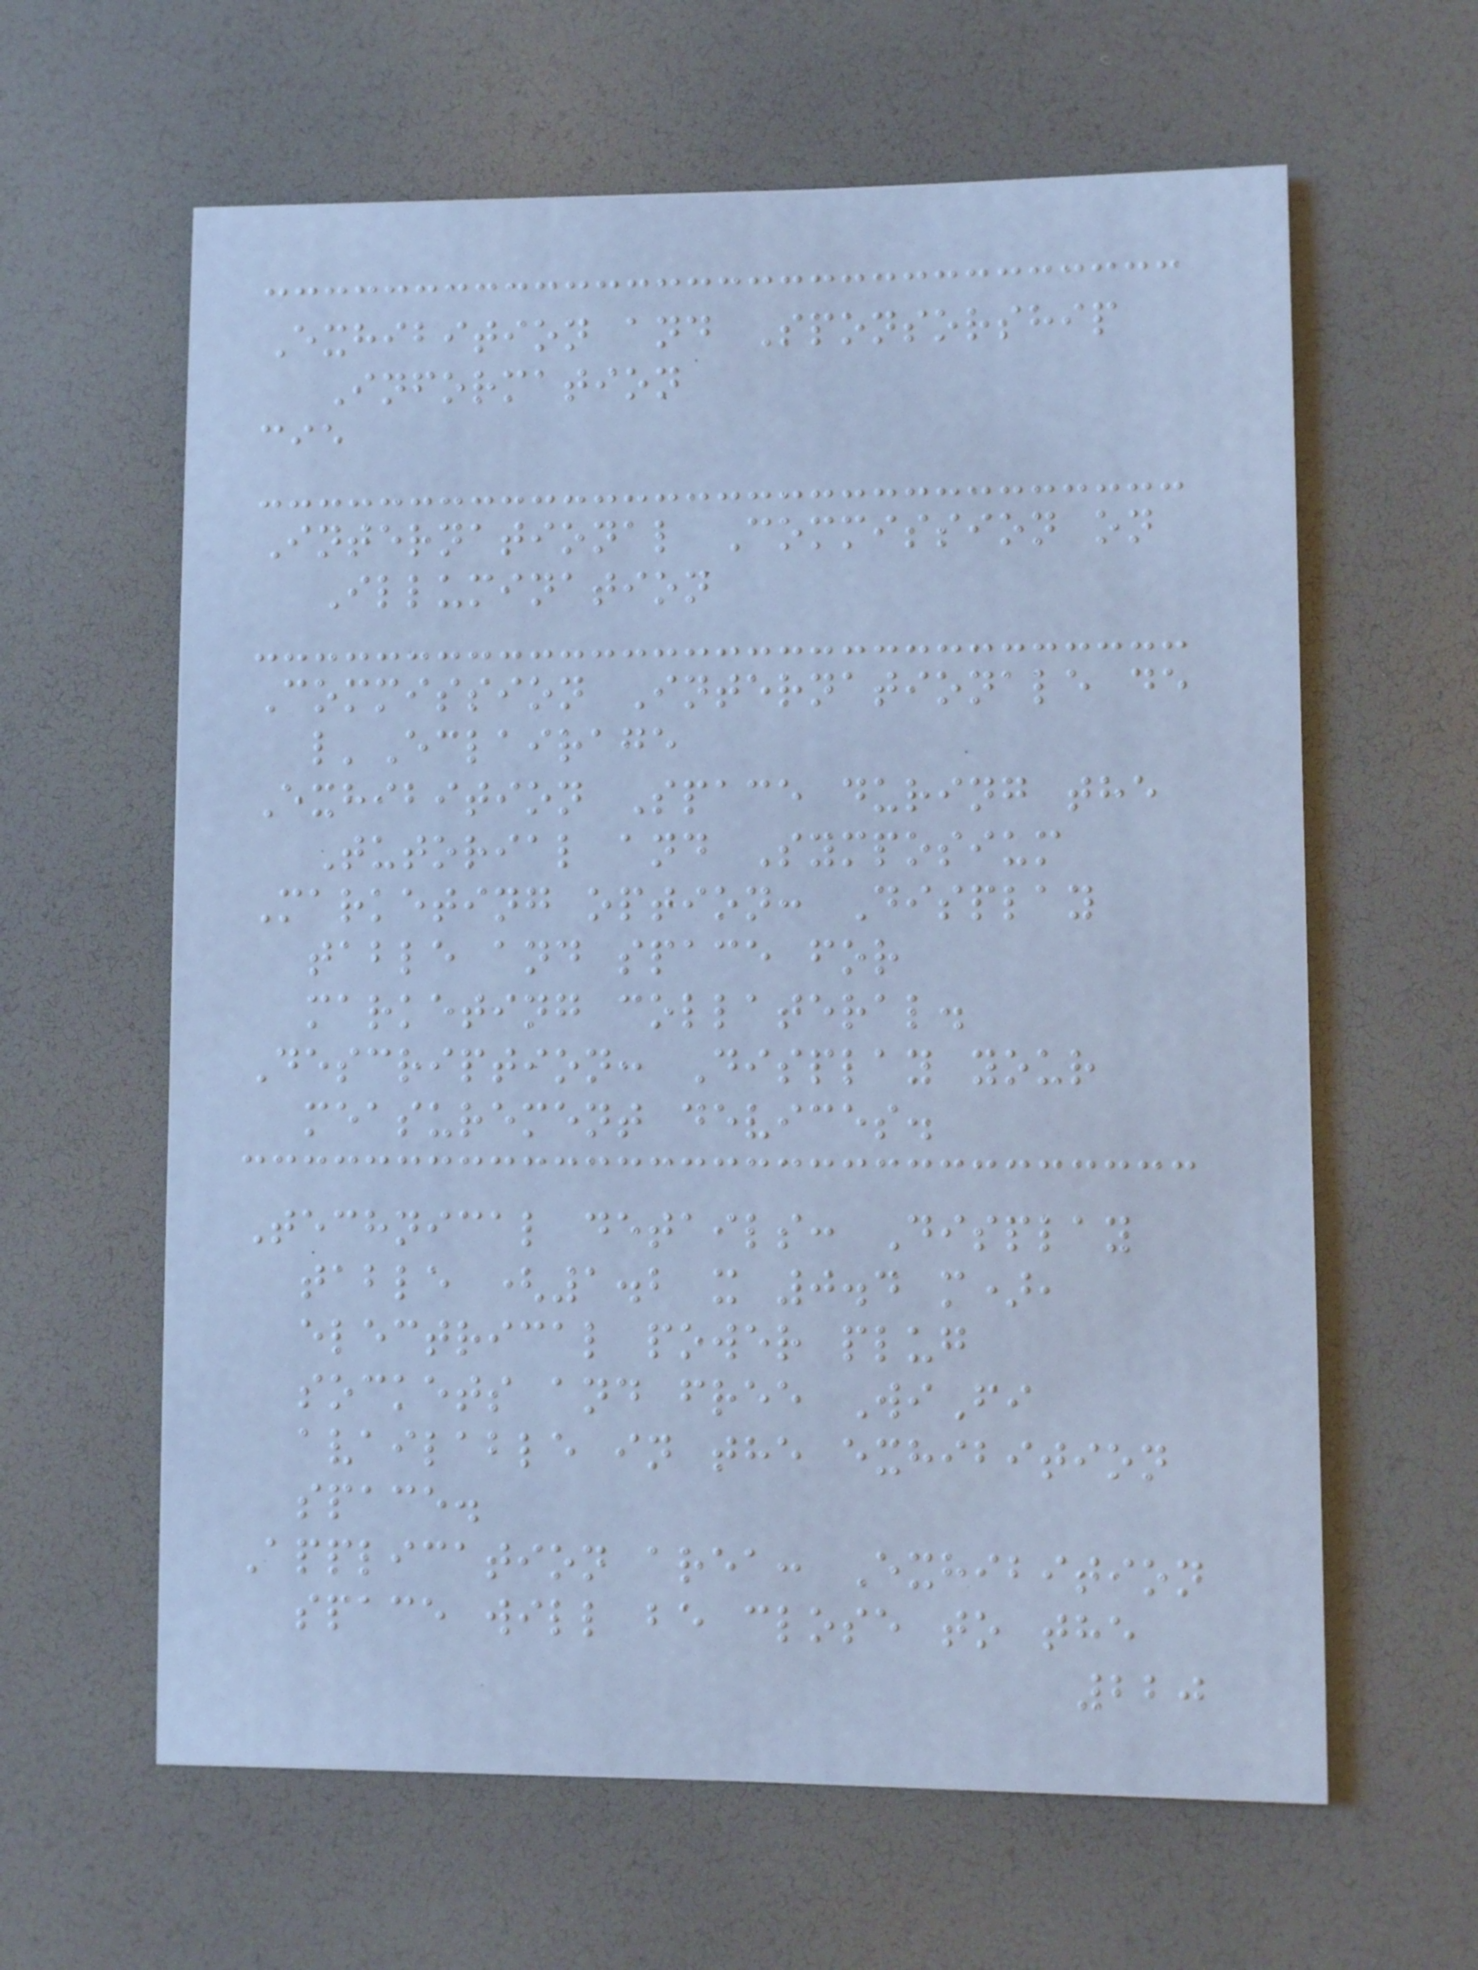Exhibition and Sponsorship
Information
cie
International Commission on
Illumination
Commission Internationale de
l'Eclairage
Exhibition Space during the
Tutorial and Symposium
Marketing option: Display
table and space for
marketing collateral.
Description: Display your
measurement devices.
Technical details: Display
table (1.2 x 0.4 m),
electrical power plug
sockets and free WiFi
available in the exhibition
space.
Application area: Exhibition
space will be close to the
220
